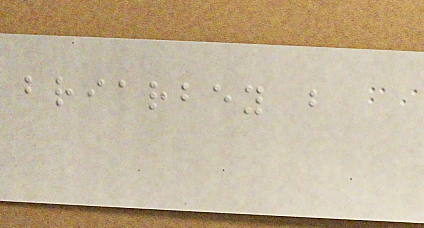briarbey b
